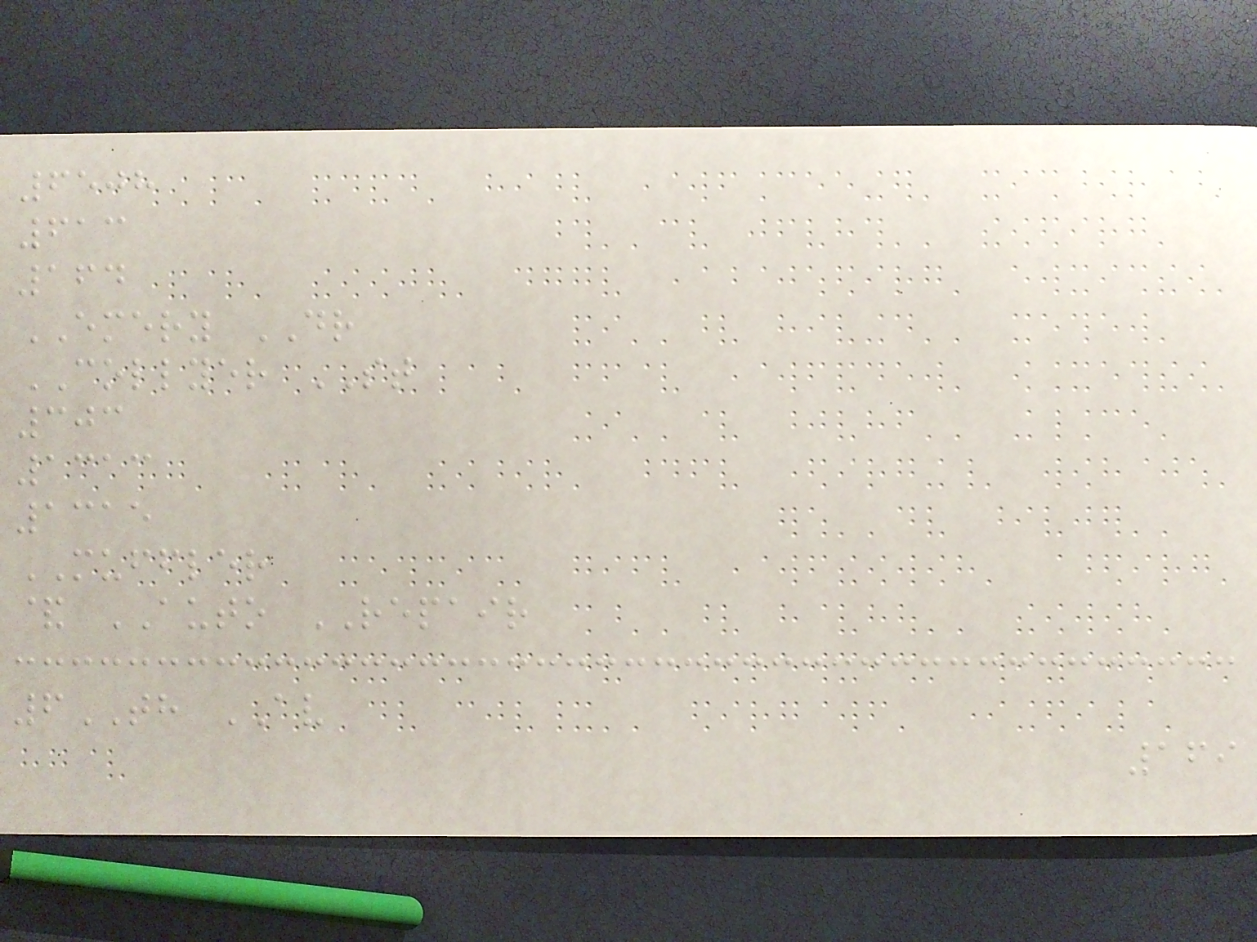6508
613
164
EMERY DR
COLLYER ST
303
1313
1315
MUFFLER
& AUTO REPAIR
6TH AV
169
